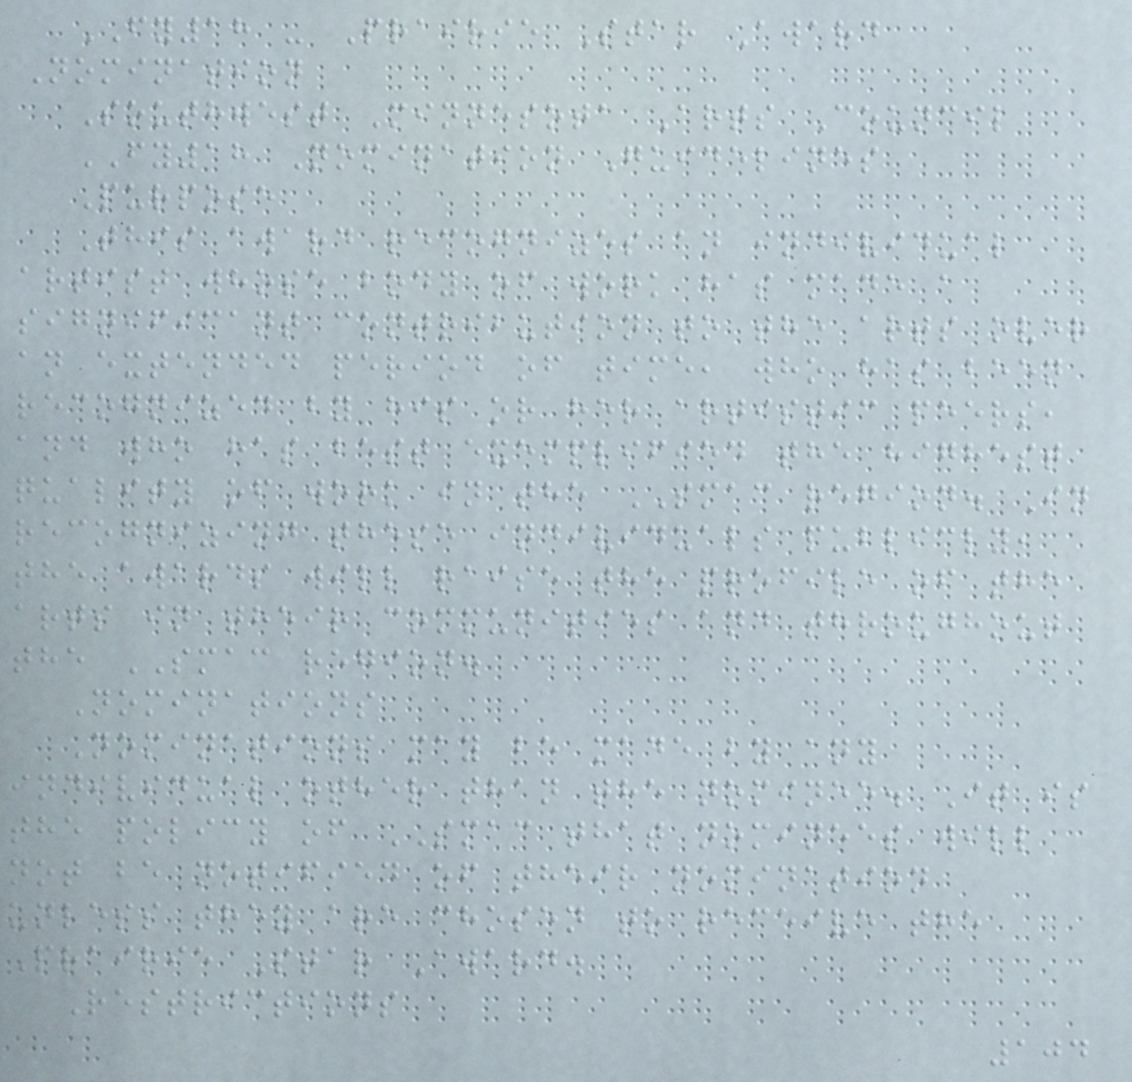FY18 - Prairie Star Award
Nomination
Southwest Minnesota Arts Council
FY18 Nomination Guidelines
Purpose
This award recognizes an individual
artist whose body of work has made a
significant contribution to the arts over
an extended period of time, who has been
recognized by his or her artistic peers,
and who has best exemplified the highest
quality of work in the SMAC region. In
recognizing these individuals publicly,
the awards will raise the profile of the
arts in their communities and throughout
the SMAC region.
Nominations
Nominations may be made by any
individual other than the nominee. It is
the policy of SMAC that nominees will
not be notified of their nomination
unless they are chosen to receive the
Prairie Star Award.
Restrictions
104
